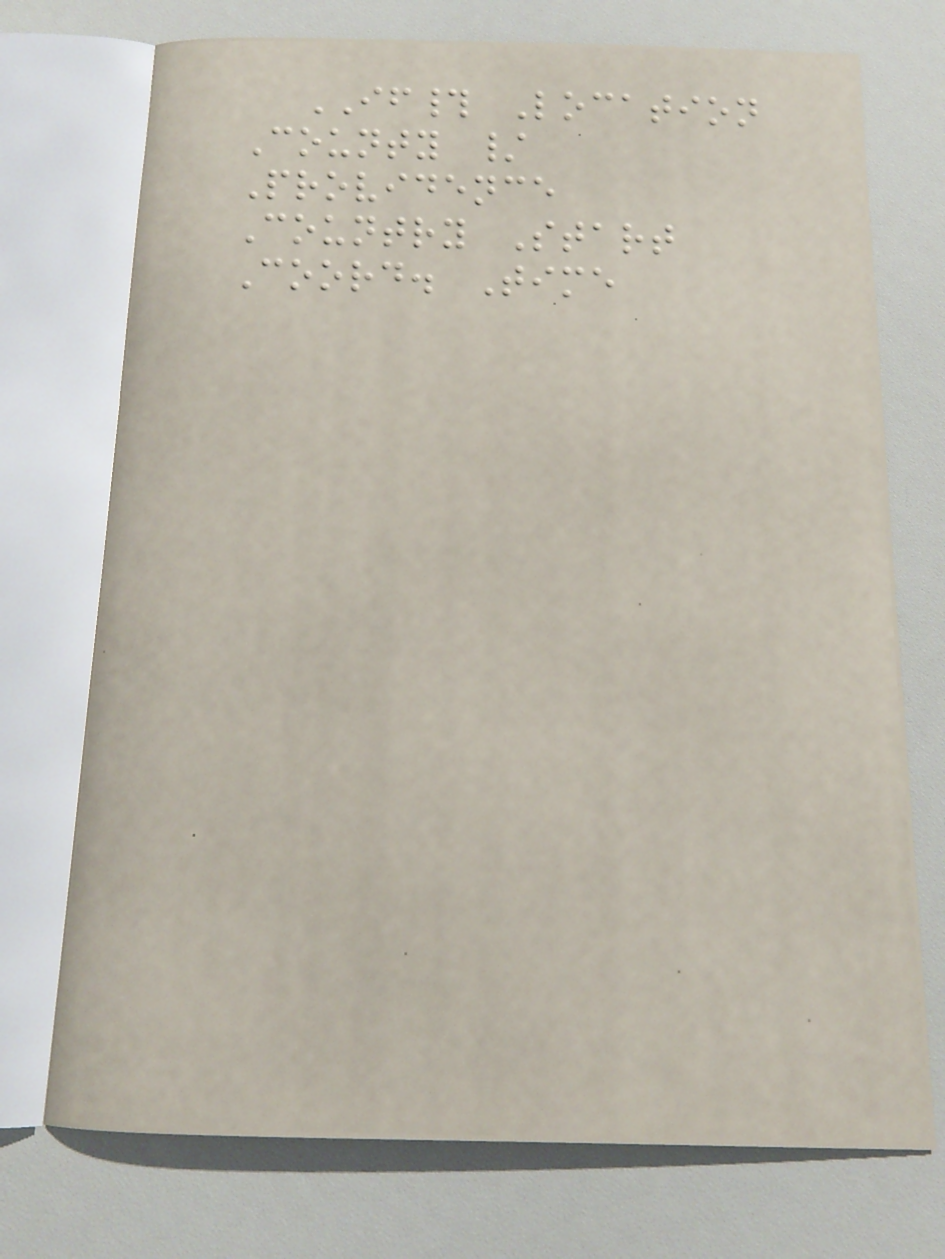IF# Location
County /
Providence
Country Start
Coord. Time
